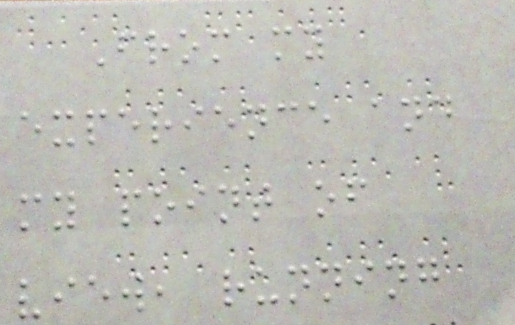From my
experience and
my point of
view, running
